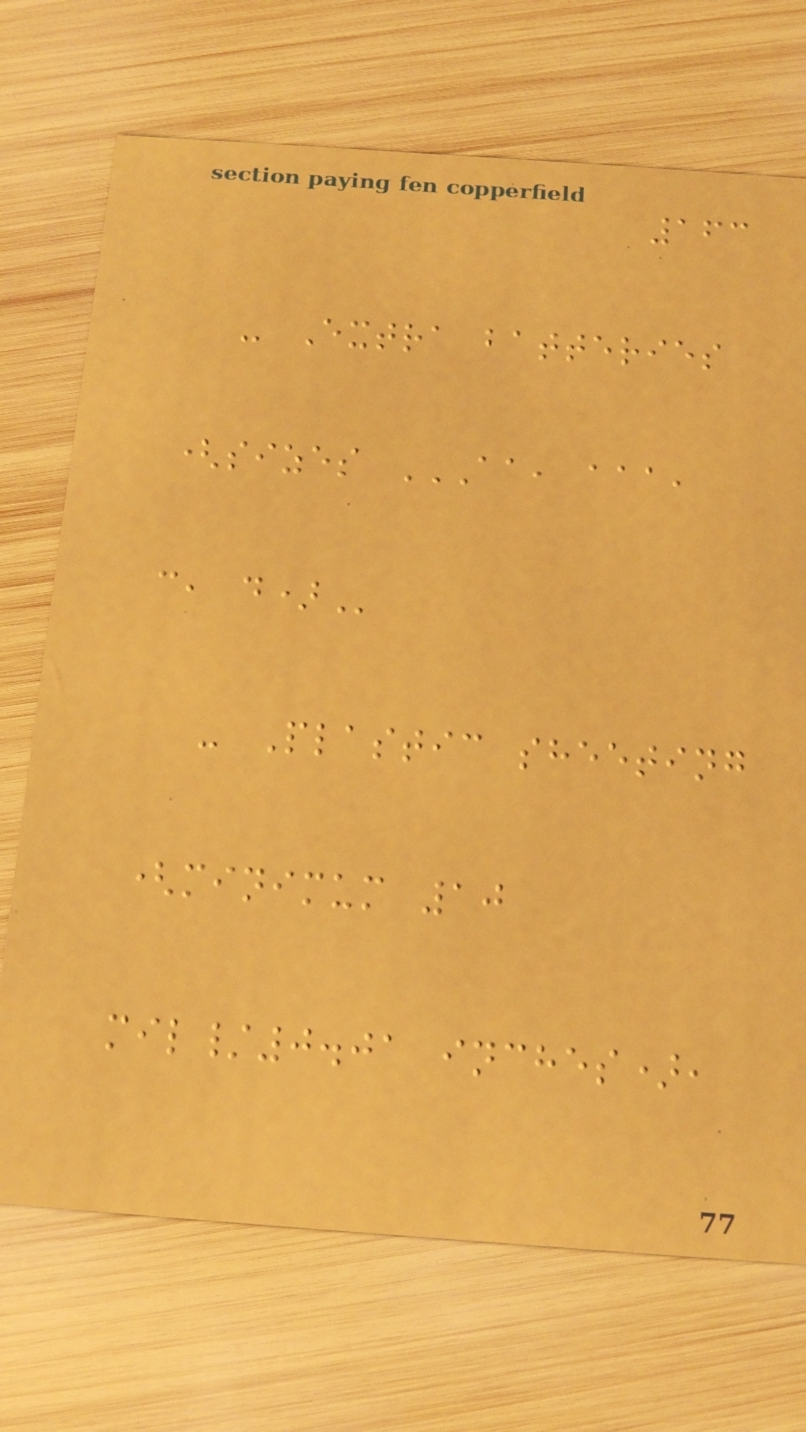163
- Extra batteries
(sizes AA, AAA,
C, D)
- Plastic sheeting
(minimum 10
mil/0.01 inches),
